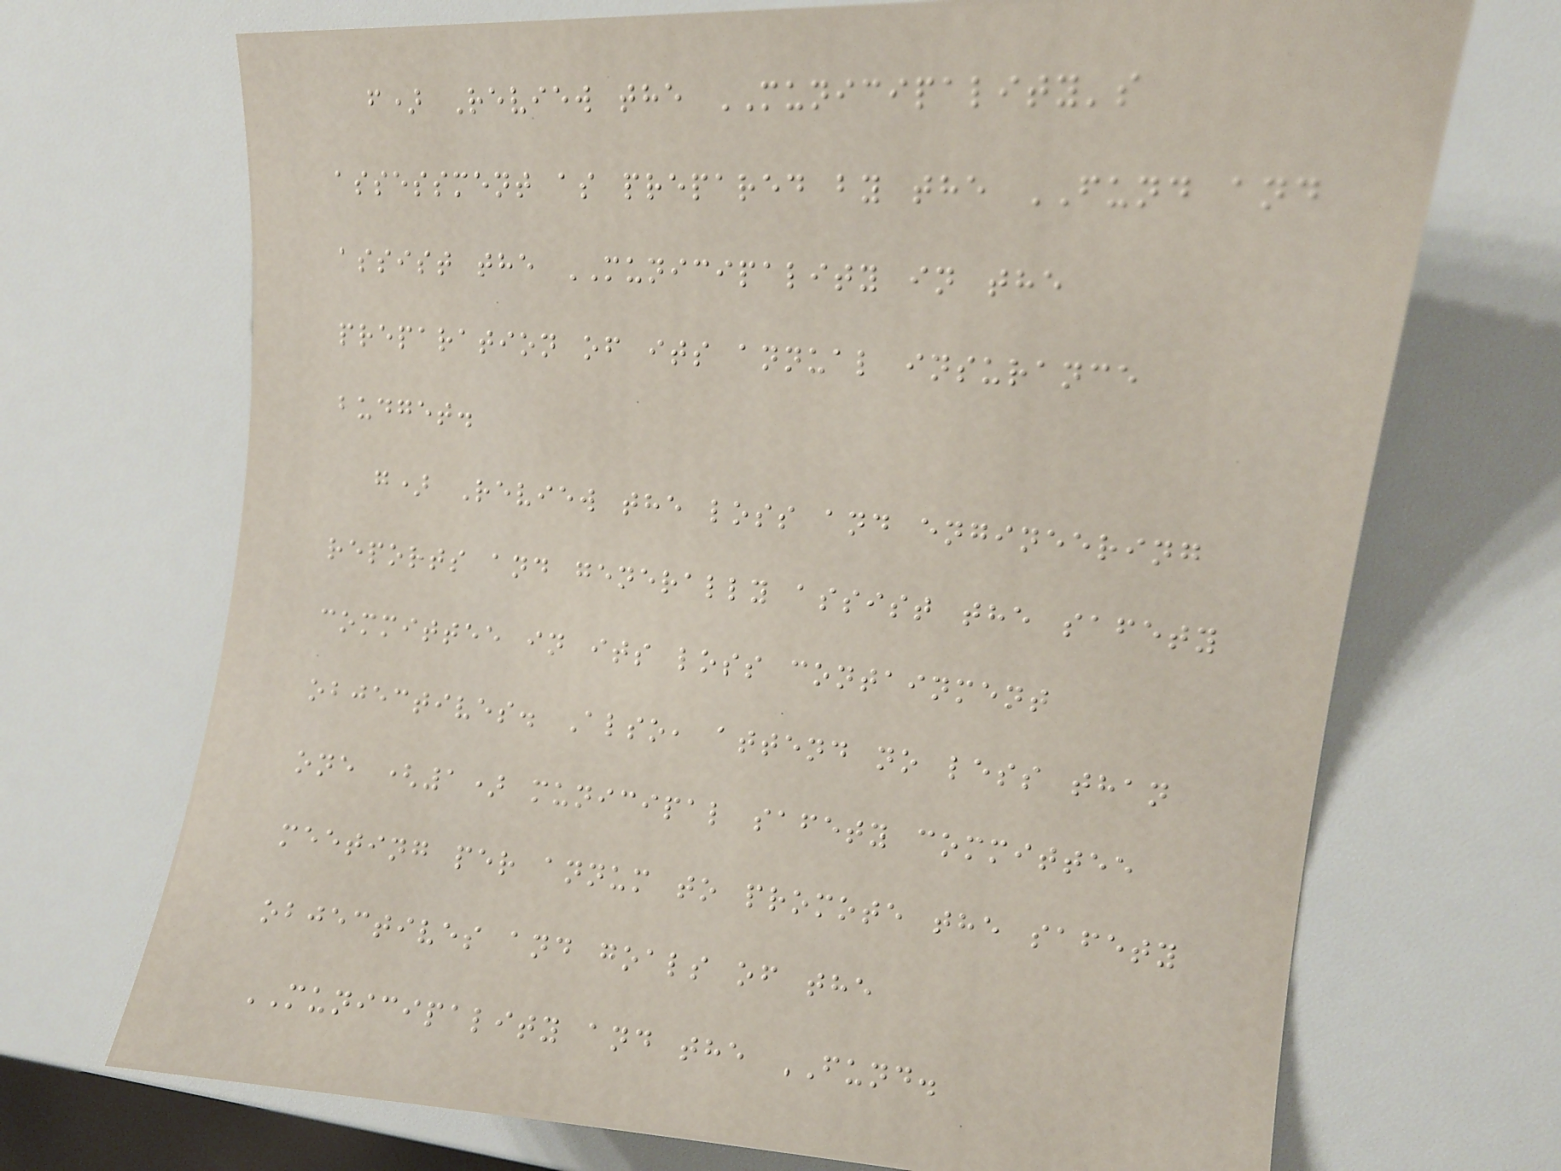f) Review the MUNICIPALITY's
assessment as prepared by the FUND and
assist the MUNICIPALITY in the
preparation of its annual insurance
budget.
g) Review the loss and engineering
reports and generally assist the safety
committee in its loss containment
objectives. Also, attend no less than
one (1) municipal safety committee
meeting per annum to promote the safety
objectives and goals of the
MUNICIPALITY and the FUND.
